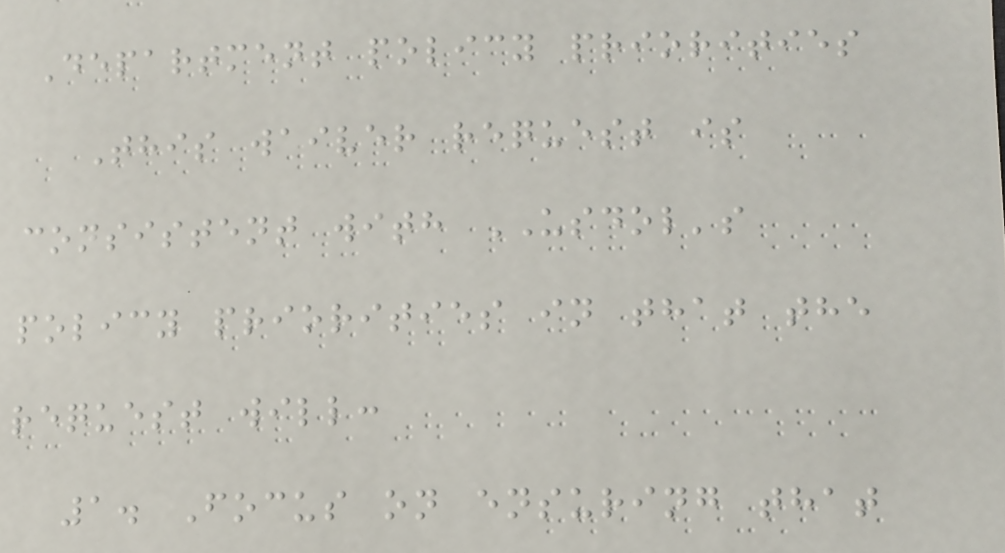Department policy priorities
This waiver request is
consistent with USDOL's
policy priorities in that the
request will:
1. Focus on ensuring that
